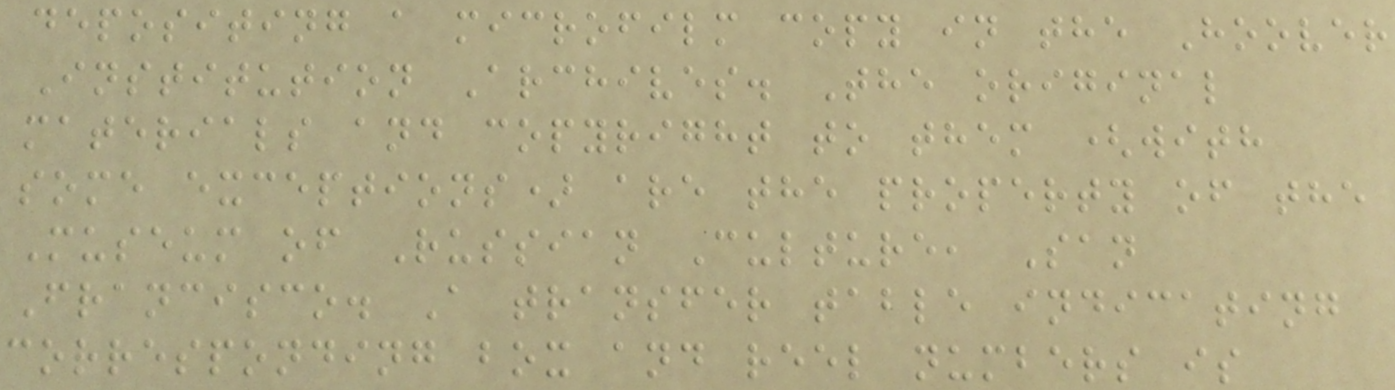depositing a microfilm copy in the Hoover
Institution Archives. The original
materials and copyright to them (with
some exceptions) are the property of the
Museum of Russian Culture, San
Francisco. A transfer table indicating
corresponding box and reel numbers is
